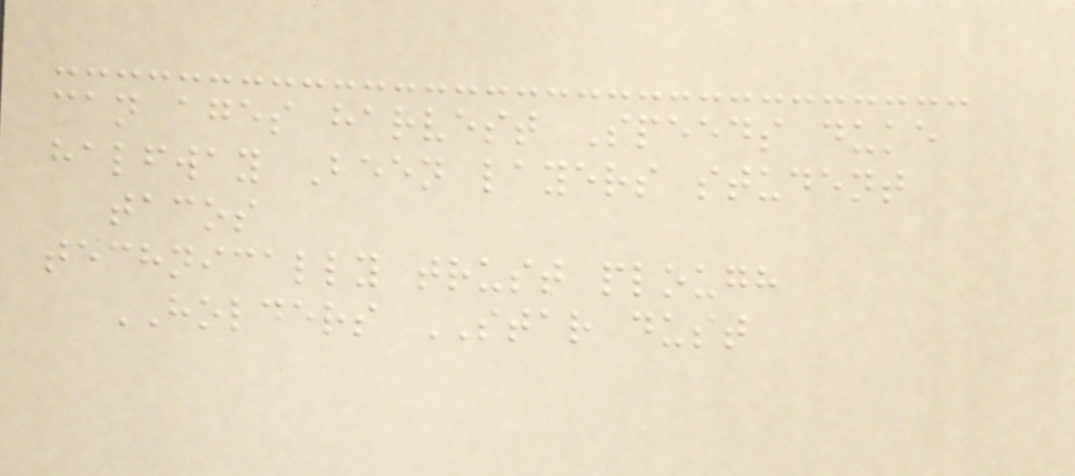can ages harvest Speeds duke
halfway Been layers student
tacos
technically trust plough
HOLDERS STAR dust
